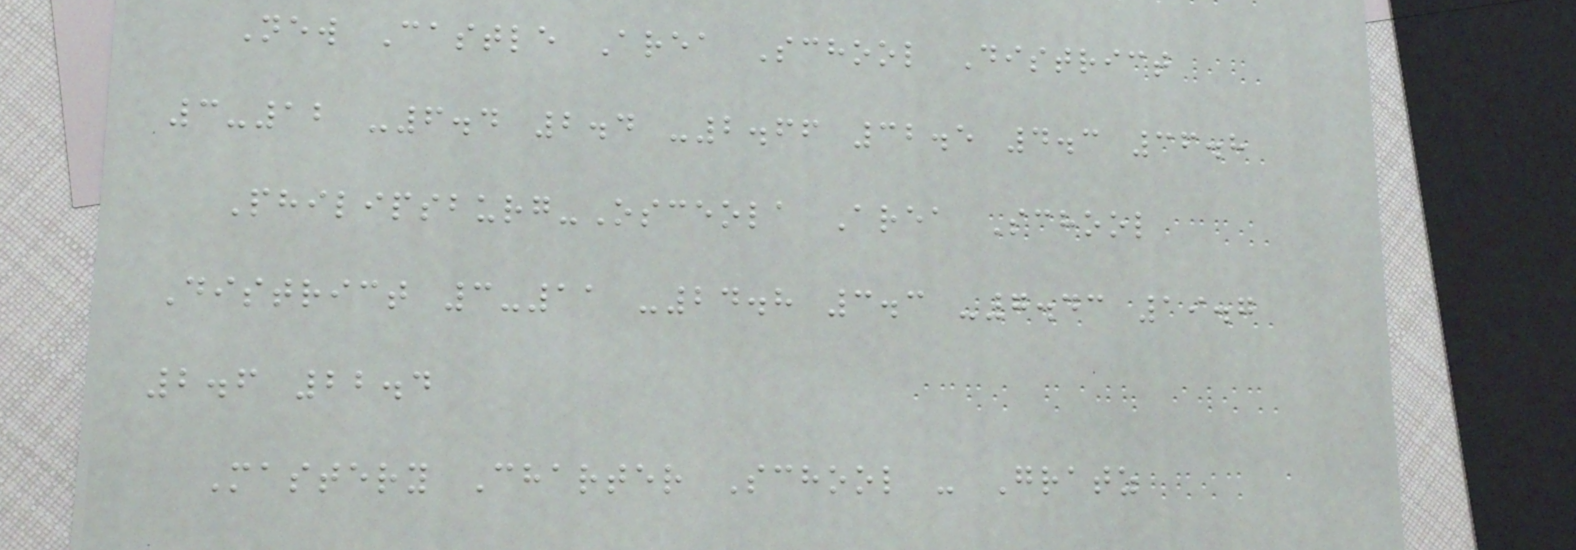New Castle Area School District
3-12 -6.4 2.4 -2.66 32.5 4.3 36.8
Philipsburg-Osceola Area School
District 3-11 -24.8 3.3 -7.43 19.7
2.6 22.4
Mastery Charter School - Gratz
